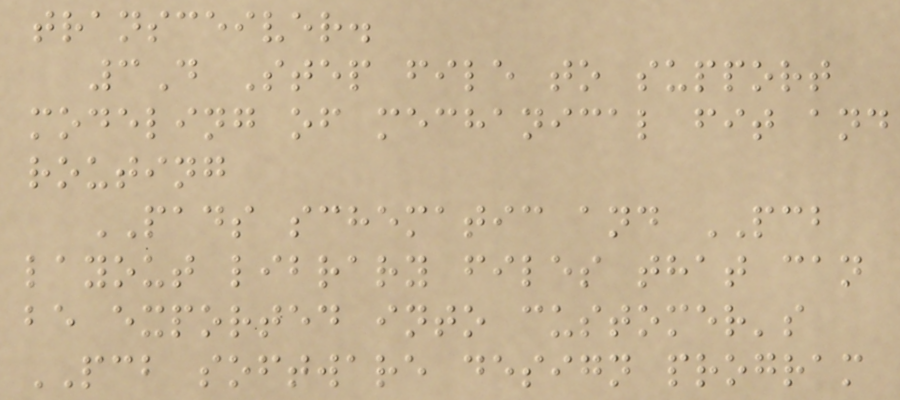transceiver.
3D Step file to support
modeling of mechanical fit and
routing
PADS schematic and PCB
layout library files that can
be exported into customer's
PCB software design program
